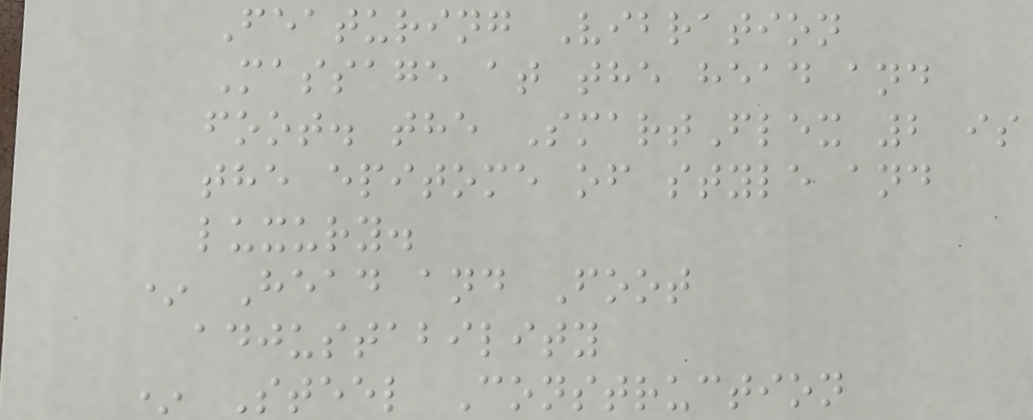Featuring Vibration
Massage at the head and
foot. the SmartFlex 2 is
the epitome of style and
luxury.
* Head and Foot
adjustability
* Steel Construction
